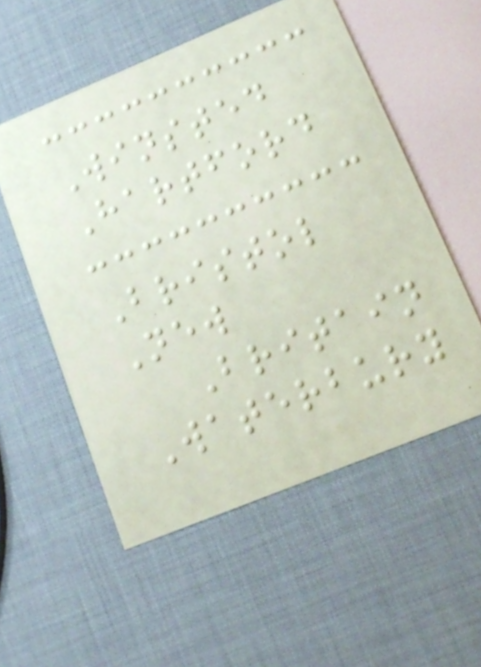Winsted
Hartford
Bristol
New
Britain
Waterbury
